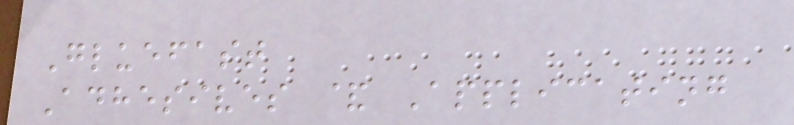Gluefast
Adhesives & Applicating
